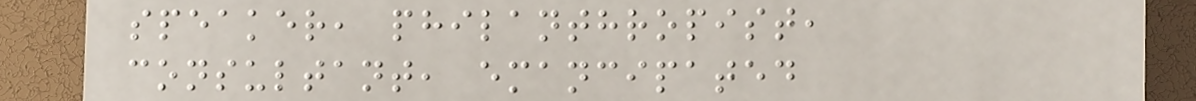speaker, philanthropist,
consultant, emancipated
